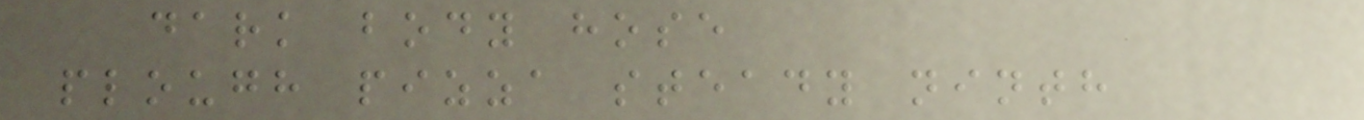dark body hose
plough pizza steady ninth
